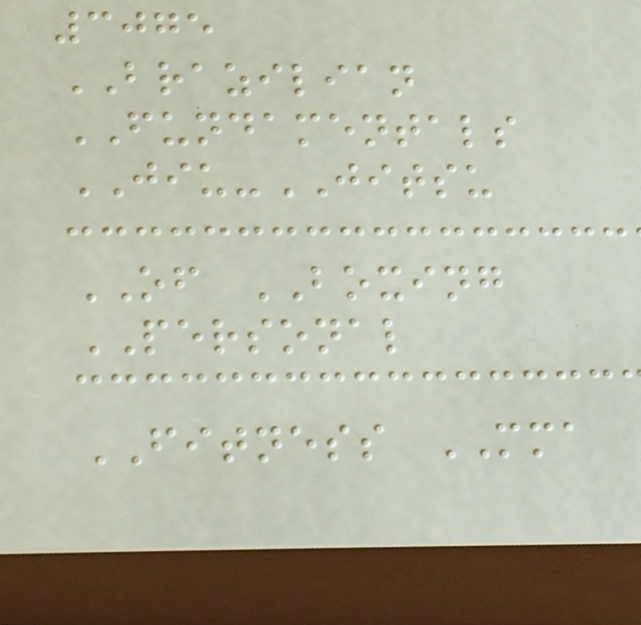3075
BRAZILIAN
FUNDAMENTALS
JIU-JITSU
OF BOXING
PERSONAL
FITNESS MMA
